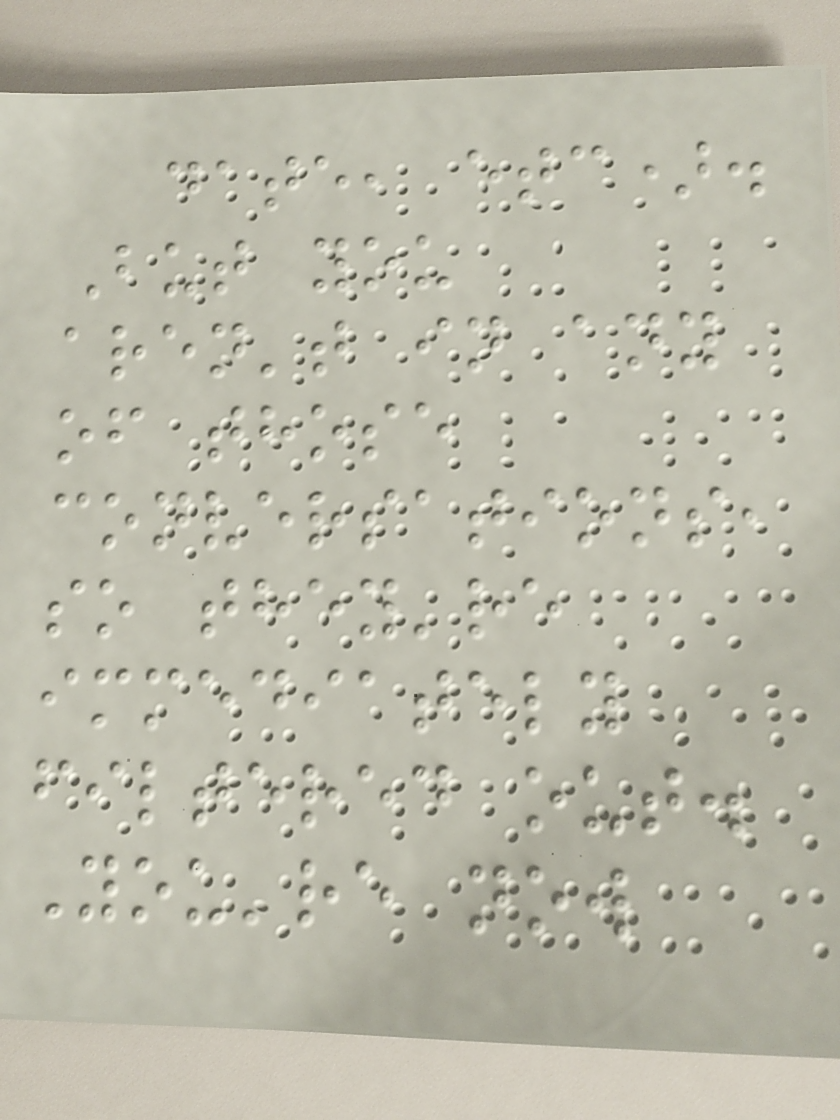date, etc).
But you
aren't in any
of those
conversations,
so they're
immediately
filtered out.
You're now
